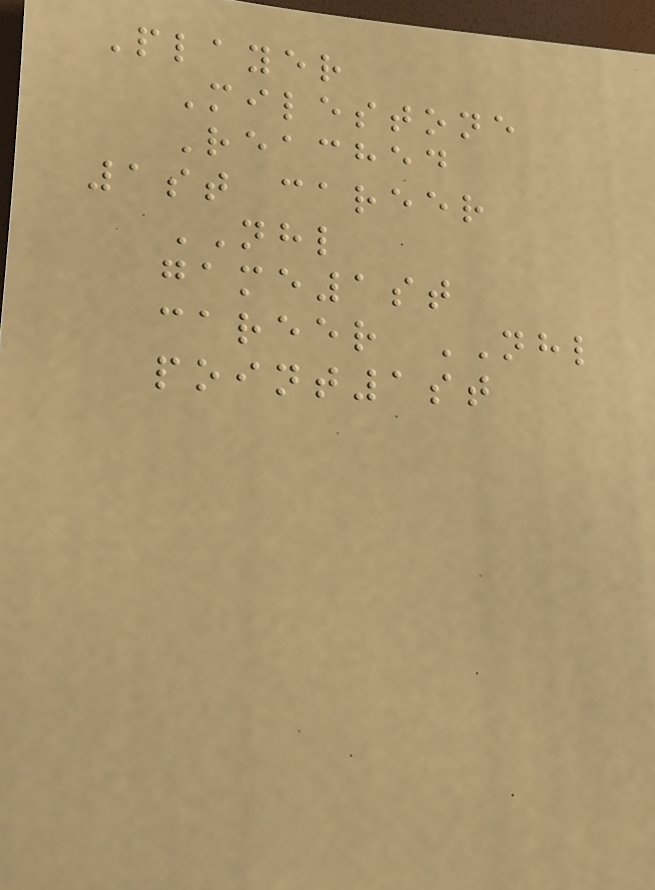Player
Milestone
Reached
1st career
NHL
game1st
career NHL
point1st
